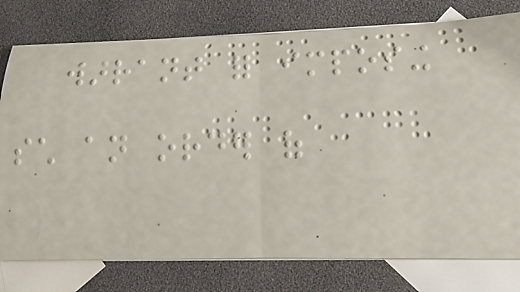warrant for imposing
such an order of
